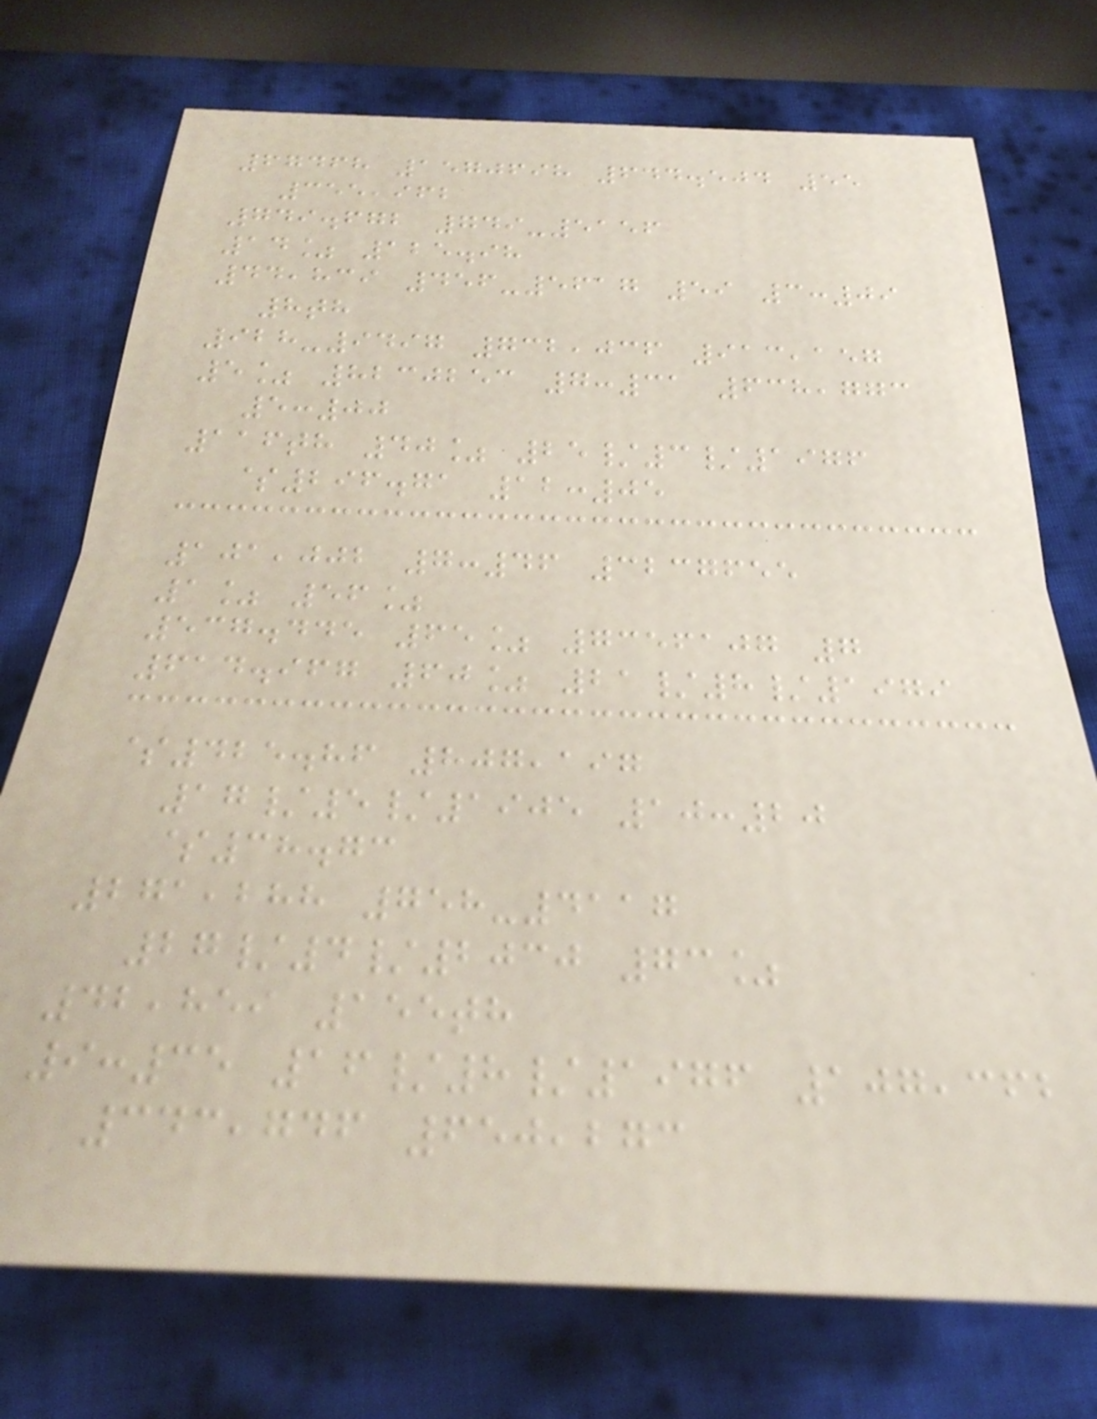67468 1570698 644.504 55
355,962
749.672 749-5156
14% 125.98
44,839 456-5617 59 3:09
8th
928-9497 732,036 913,157
5% 8230253 7:31 638,773
5:00
116th 40% 25/3/1976
$296.71 12:05
101,002 7:46 3237655
1% 56%
537.445 65% 7356107 7
614.967 60% 21/8/1979
$425.86 807,197
17/5/1905 10:20
$38.73
271,288 758-4117
27/4/2030 73%
42,859 155th
9:35 16/8/1976 107,362
343,746 650,273
